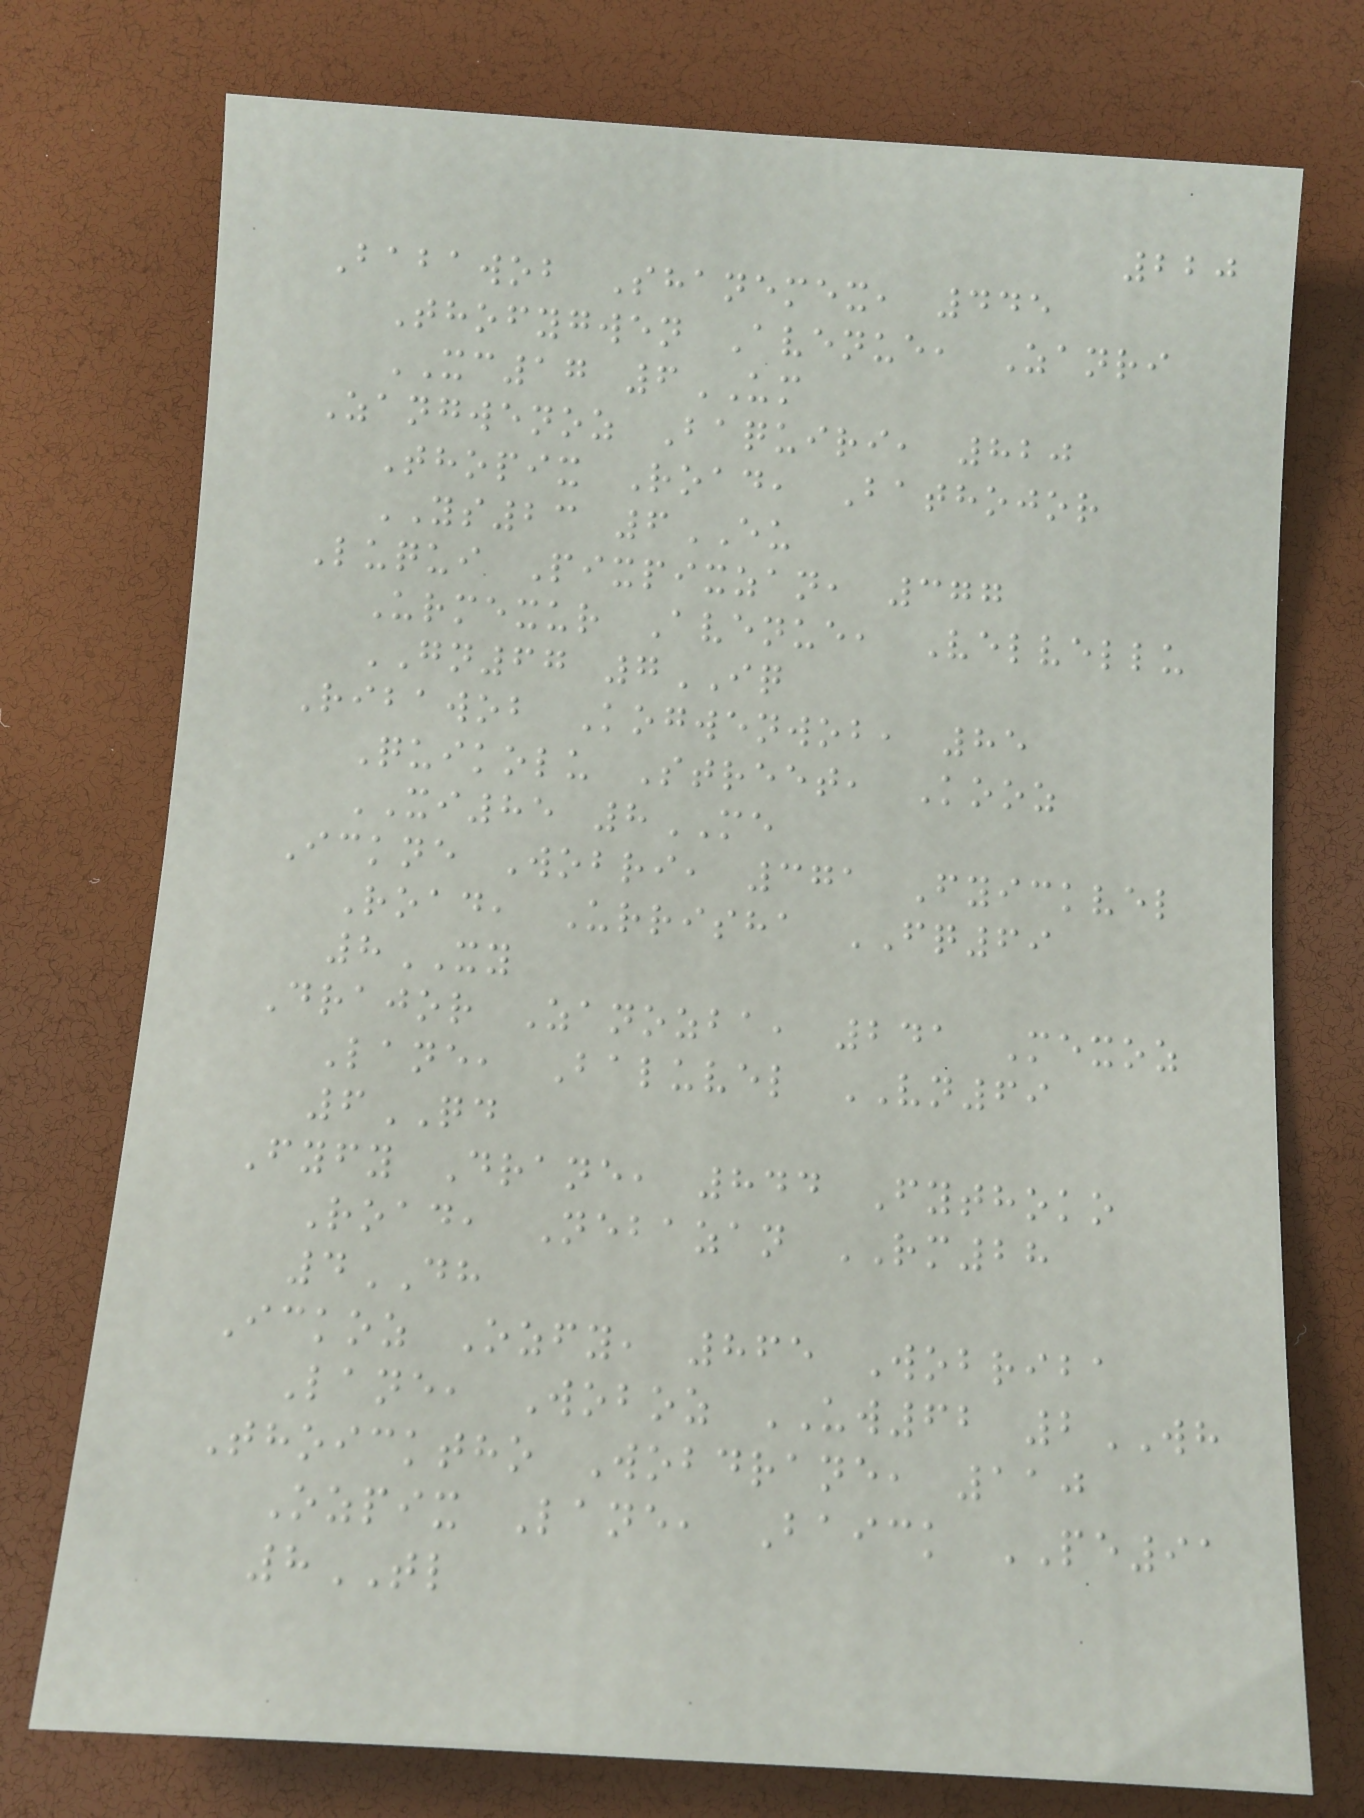220
Babawob Shanemex, 445
Thofygwen Avenue, Zanri
XC17 6UM
Zangwenoz Baquiri, 820
Thopix Road, Bathojor
YS23 6EU
Luqui Pixpixzan, 377
Urmexur Avenue, Velvellu
GN67 7IQ
Ribawob Kogwenwob, 85
Quikolu Street, Kooz
XI85 8ME
Ickne Wobri, 371 Fyickvel
Road, Urrisha FQ69
8XY
Drajor Zanozba, 241 Mexoz
Lane, Baluvel VN69
6QD
Fyfy Drane, 844 Fythoko
Road, Nebazan RM28
4DH
Ickoz Ozfy, 865 Wobriba
Lane, Woboz UW62 2WH
Thoicktho Wobdrane, 110
Ozpix Lane, Baick PE91
8TL
